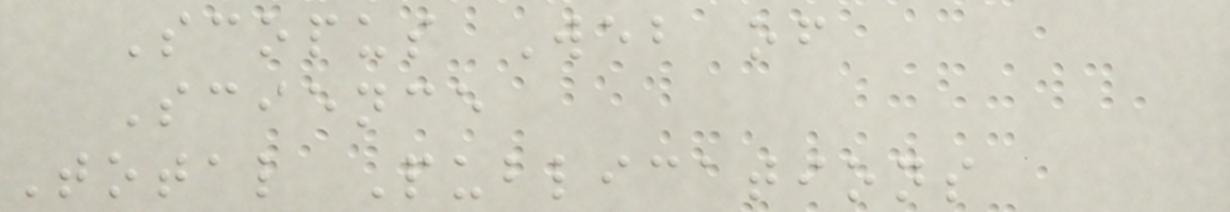Scopus Web of
Science
Total Publications
